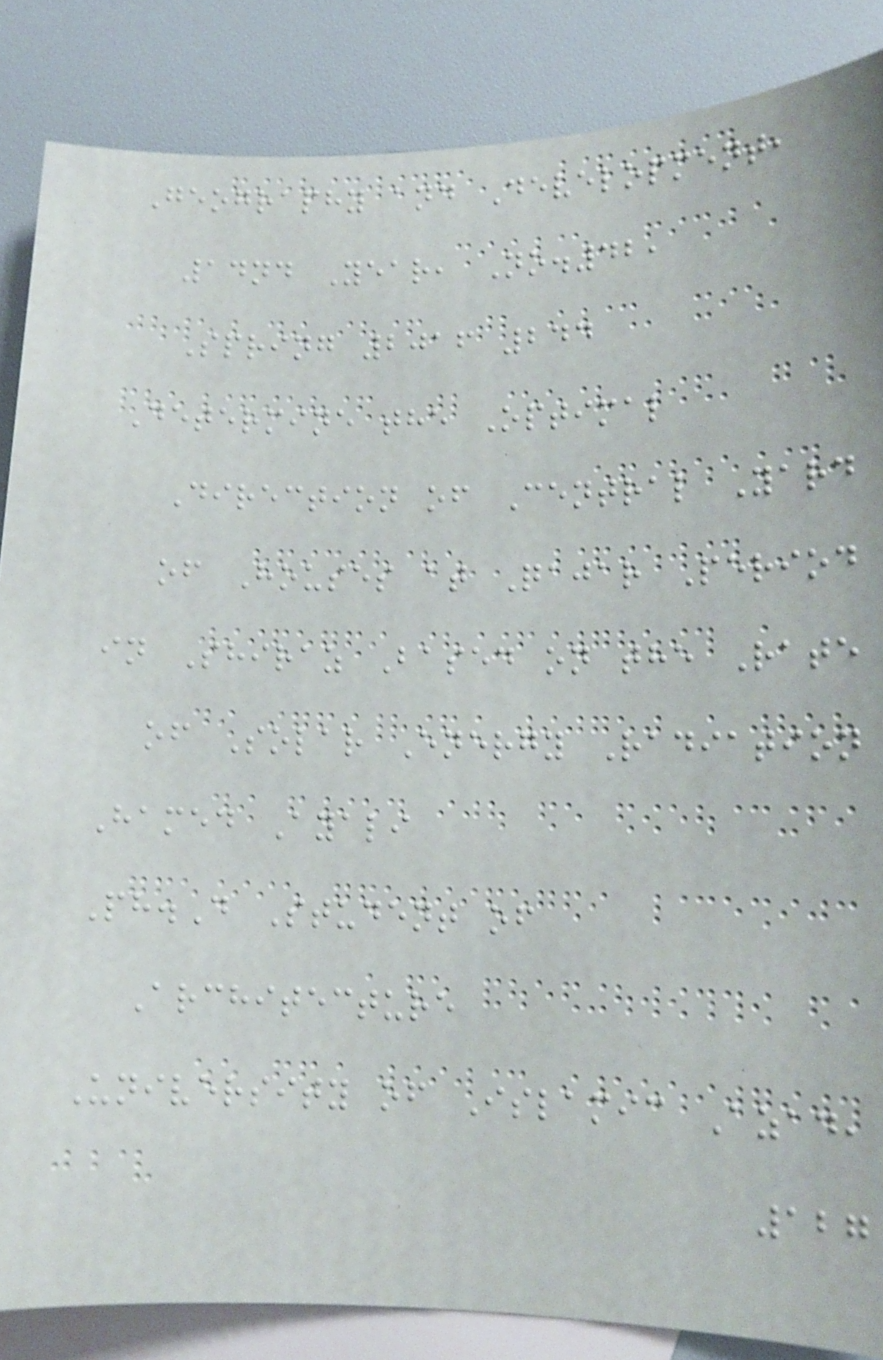Geography and Development,
14nd Year, No.42,
Spring 2016 244
Determine the Optimal
Direction of Central Yard
of Houses at Qajar Period
in Shiraz Based on the Rate
of Solar Energy Radiation
Hamed Ayali
Ph.D Student of
Architecture
University of Islamic Azad,
127
